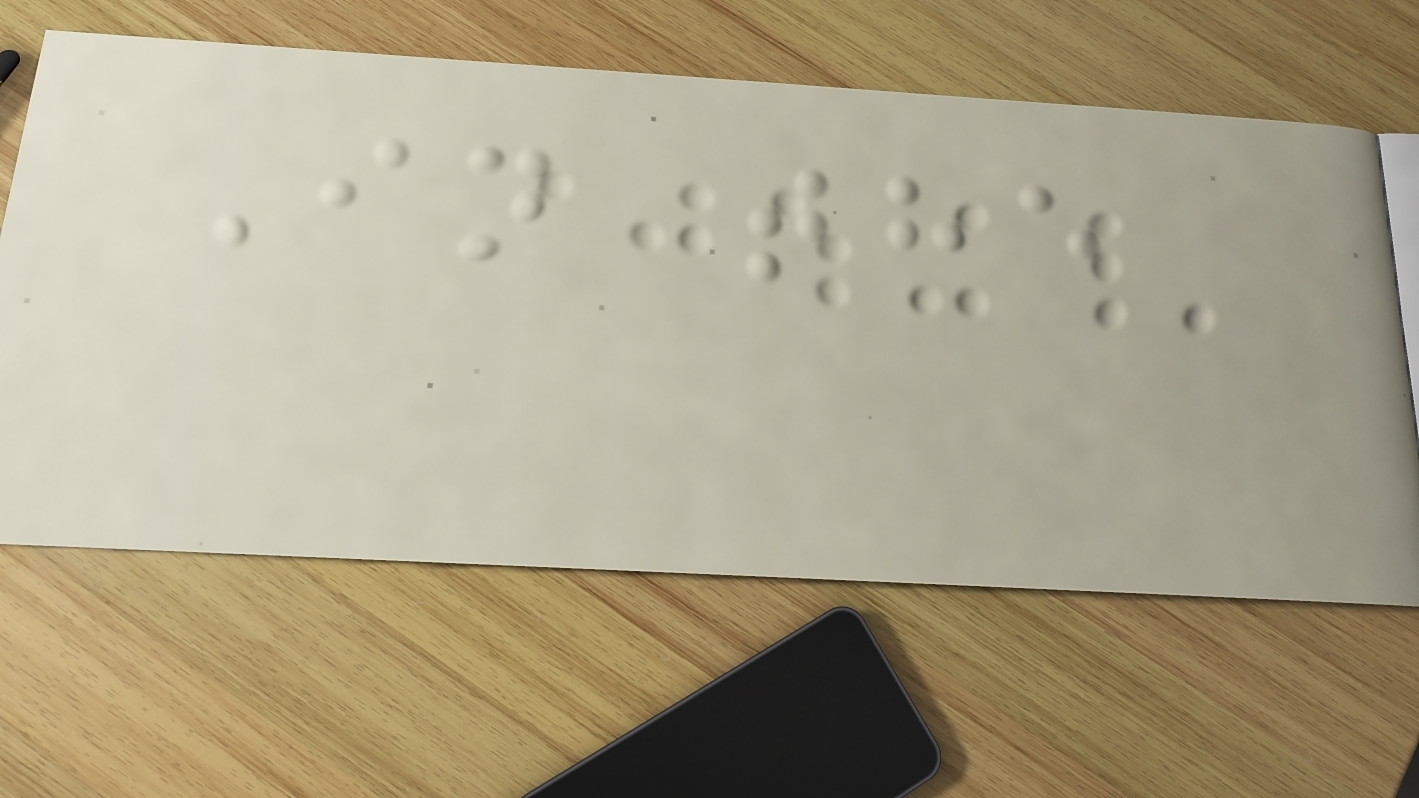In the
